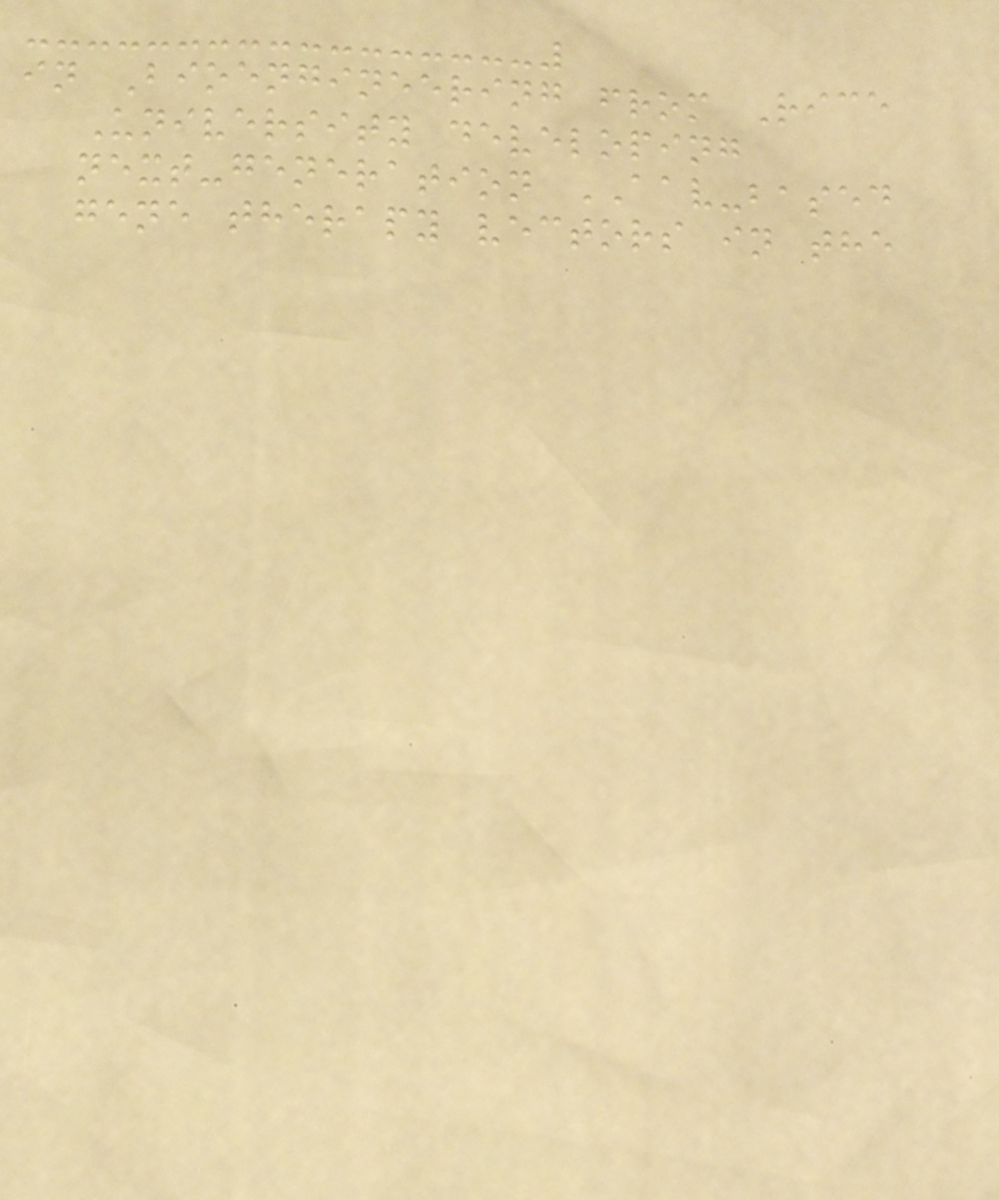in Bioengineering from Rice
University developing
next-generation AAV-based
gene therapy vectors in the
